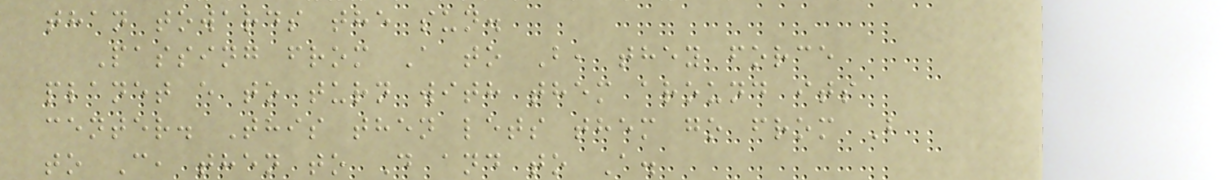than towards the sun.
Passing from A to B, they force
planet e to turn with them around its
center. This then lets them go from B
to C, then to D and to A.
